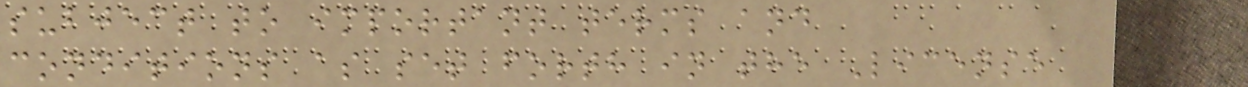subject to important terms and
conditions as set forth in the License
